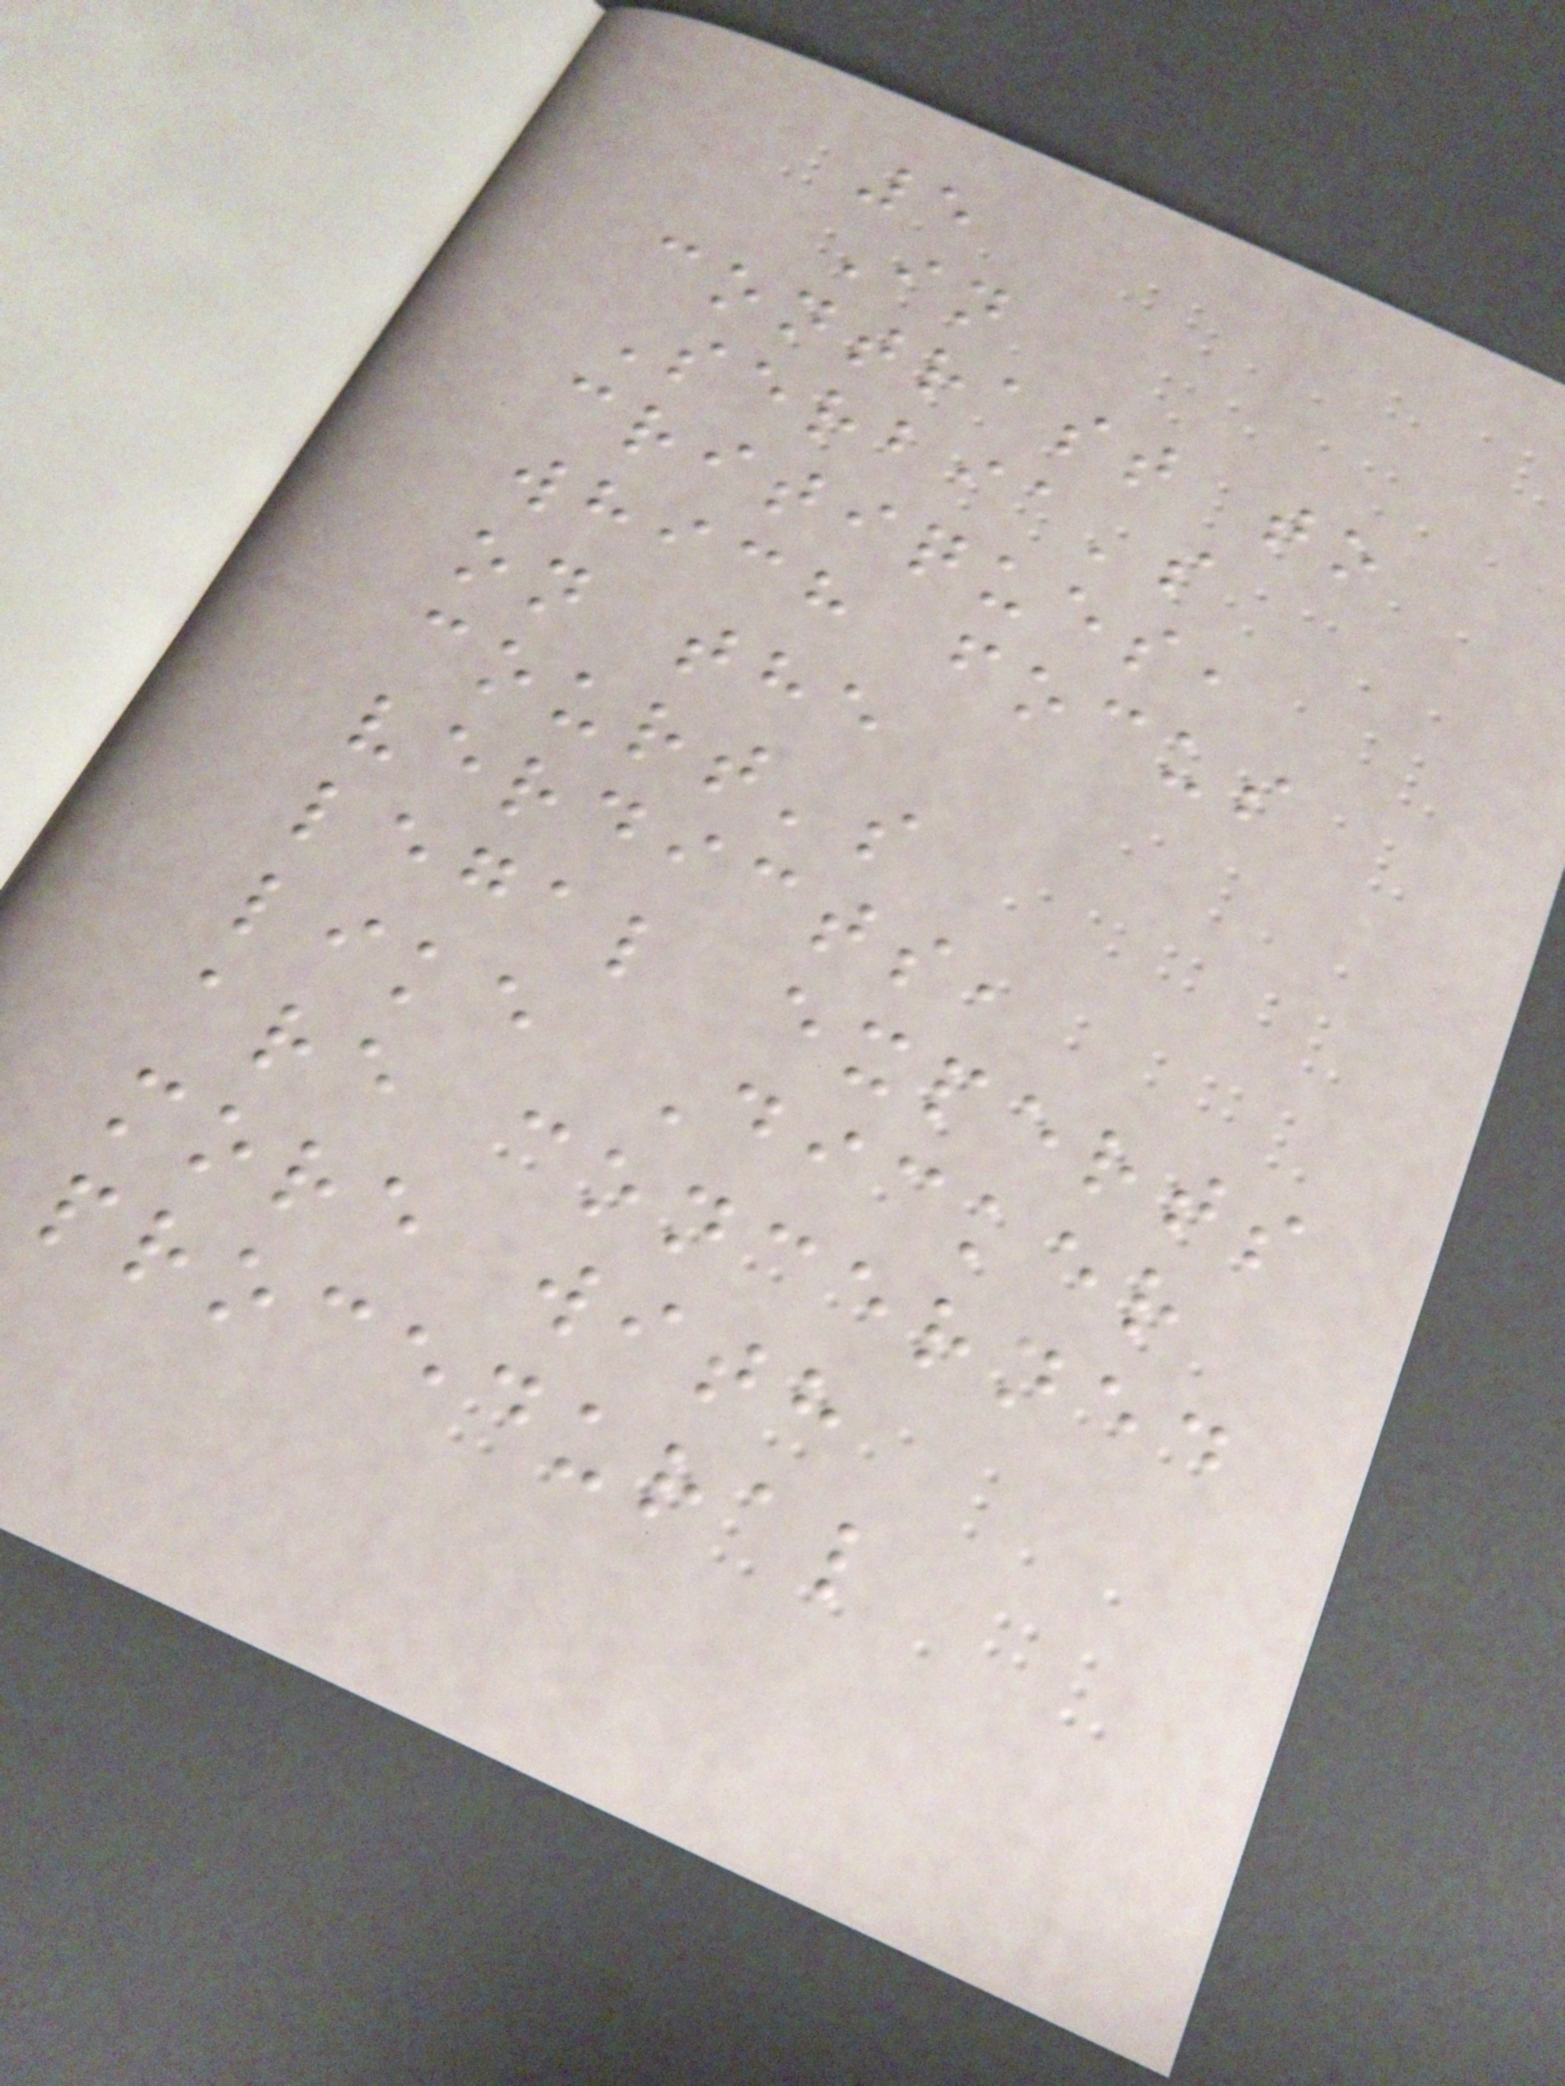5
In
contrast to
Serbia's
critiques,
which focus
on the
court's
verdicts,
legal experts
like Dicker
are concerned
more with
procedural
